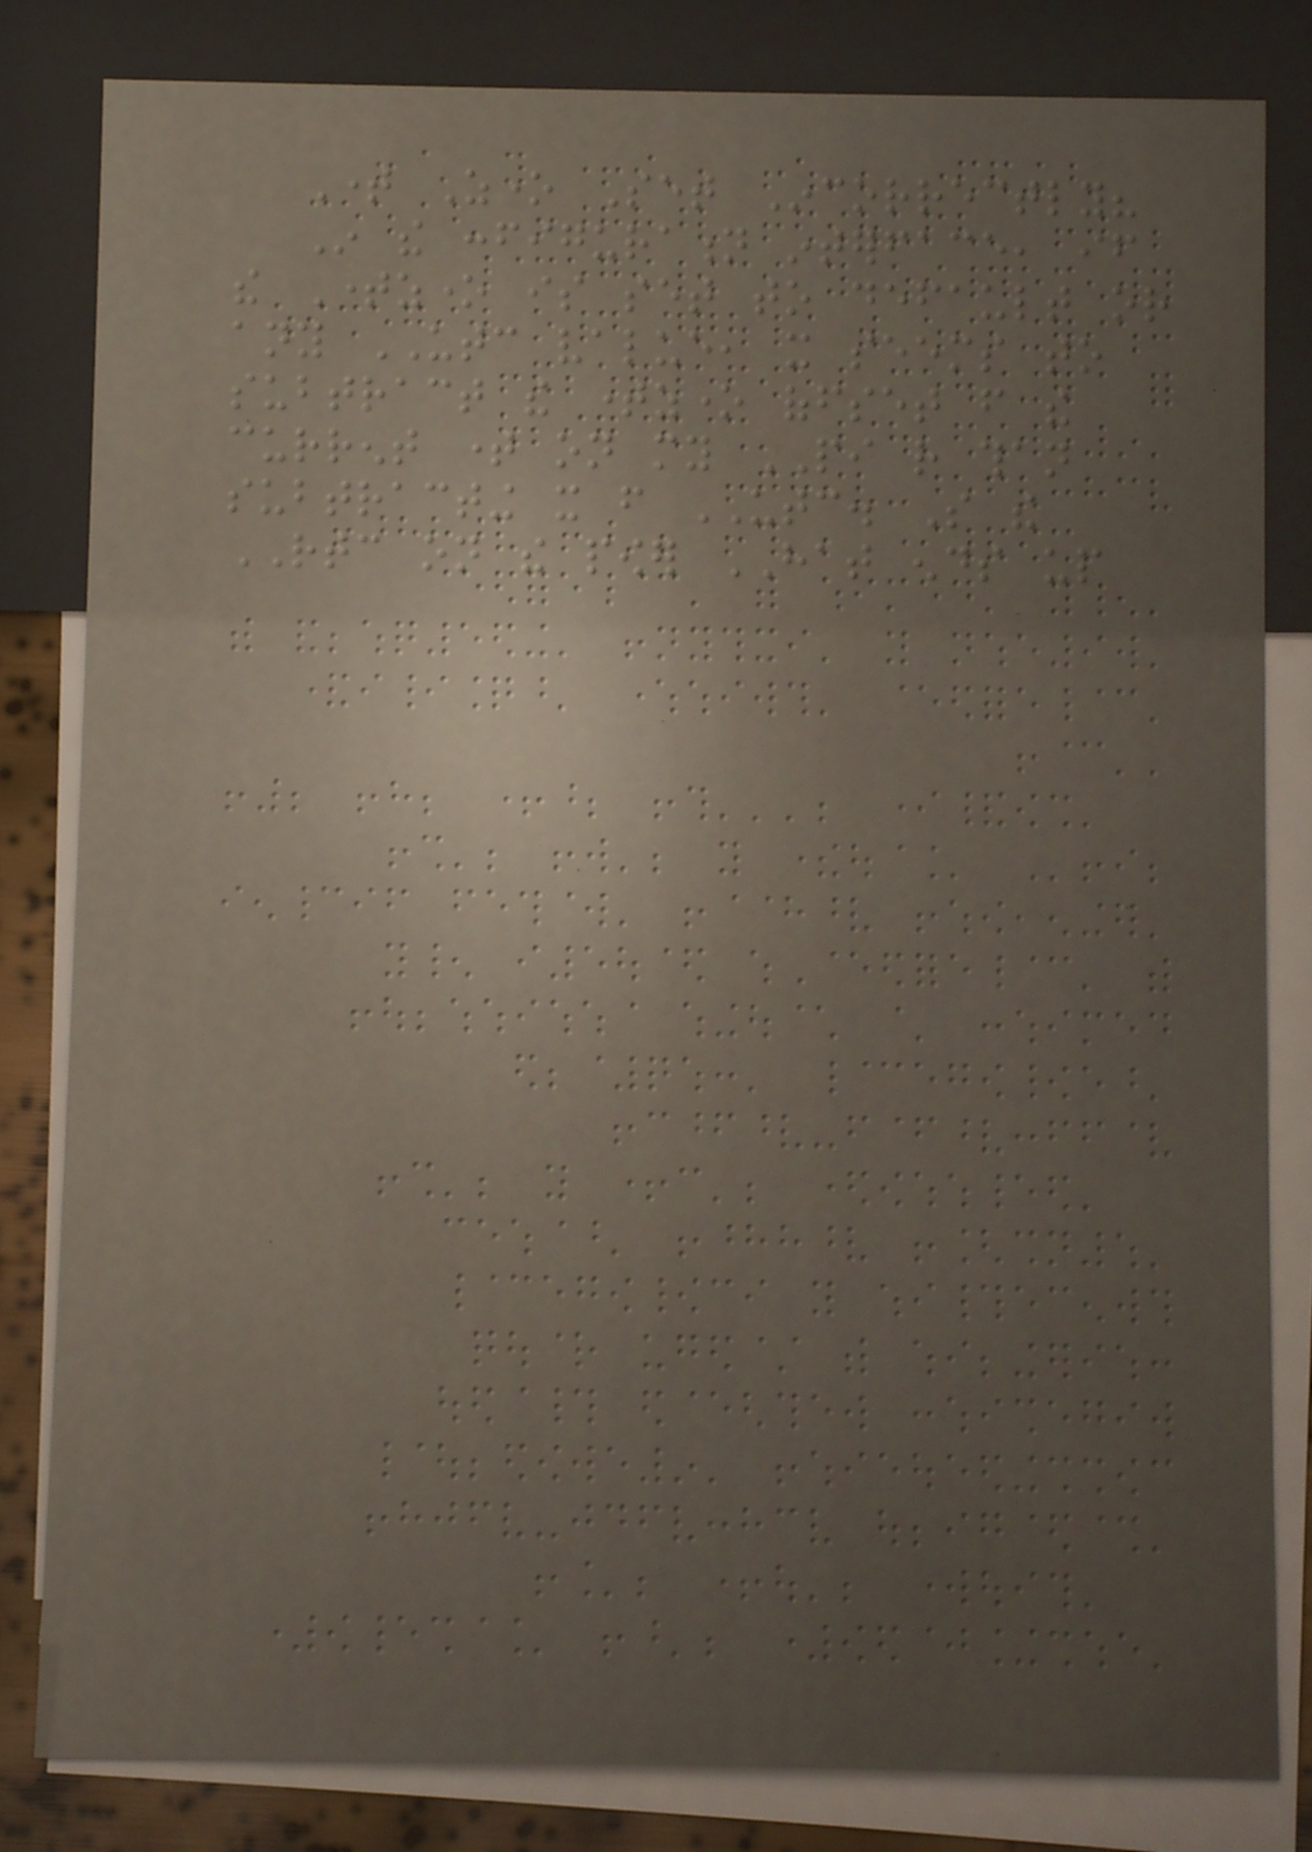Time Zone Set Incorrectly?
In the configuration interface, if
the Timezone is set to default or
any UTC value, it seems to
subtract the timezone offset from the
current time on my PI rather than
subtracting it from UTC. So the
RTC on the power HAT ends up
